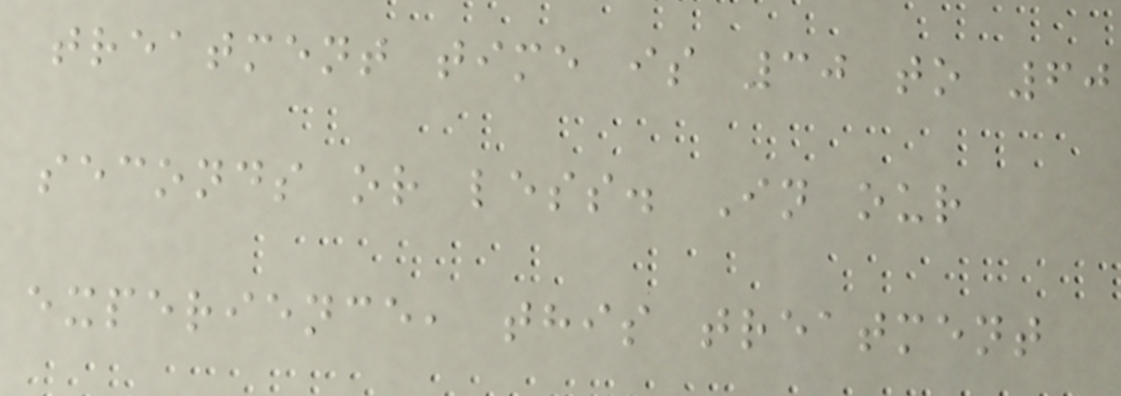treatment time is 30 to 60
seconds or less. In our
experience, this treatment
